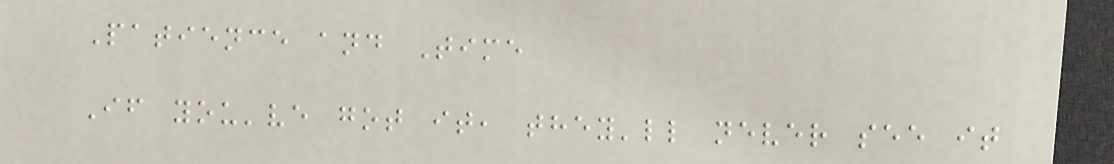Patience and Time
If you've got it, they'll never see it
